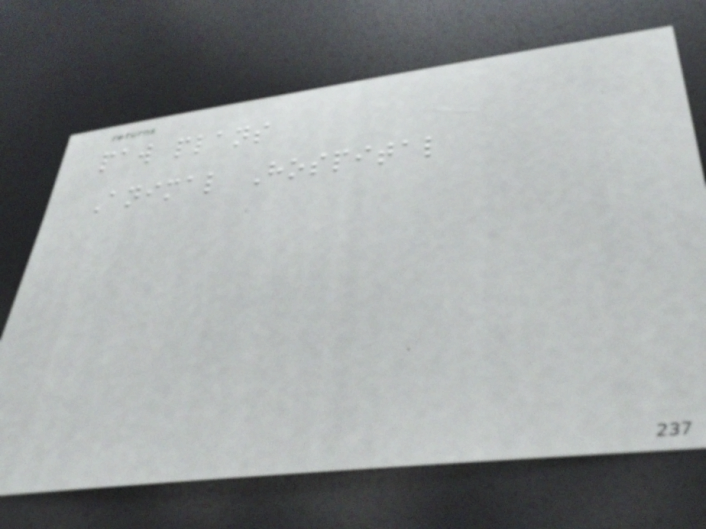paw plans
Animal Hospital
